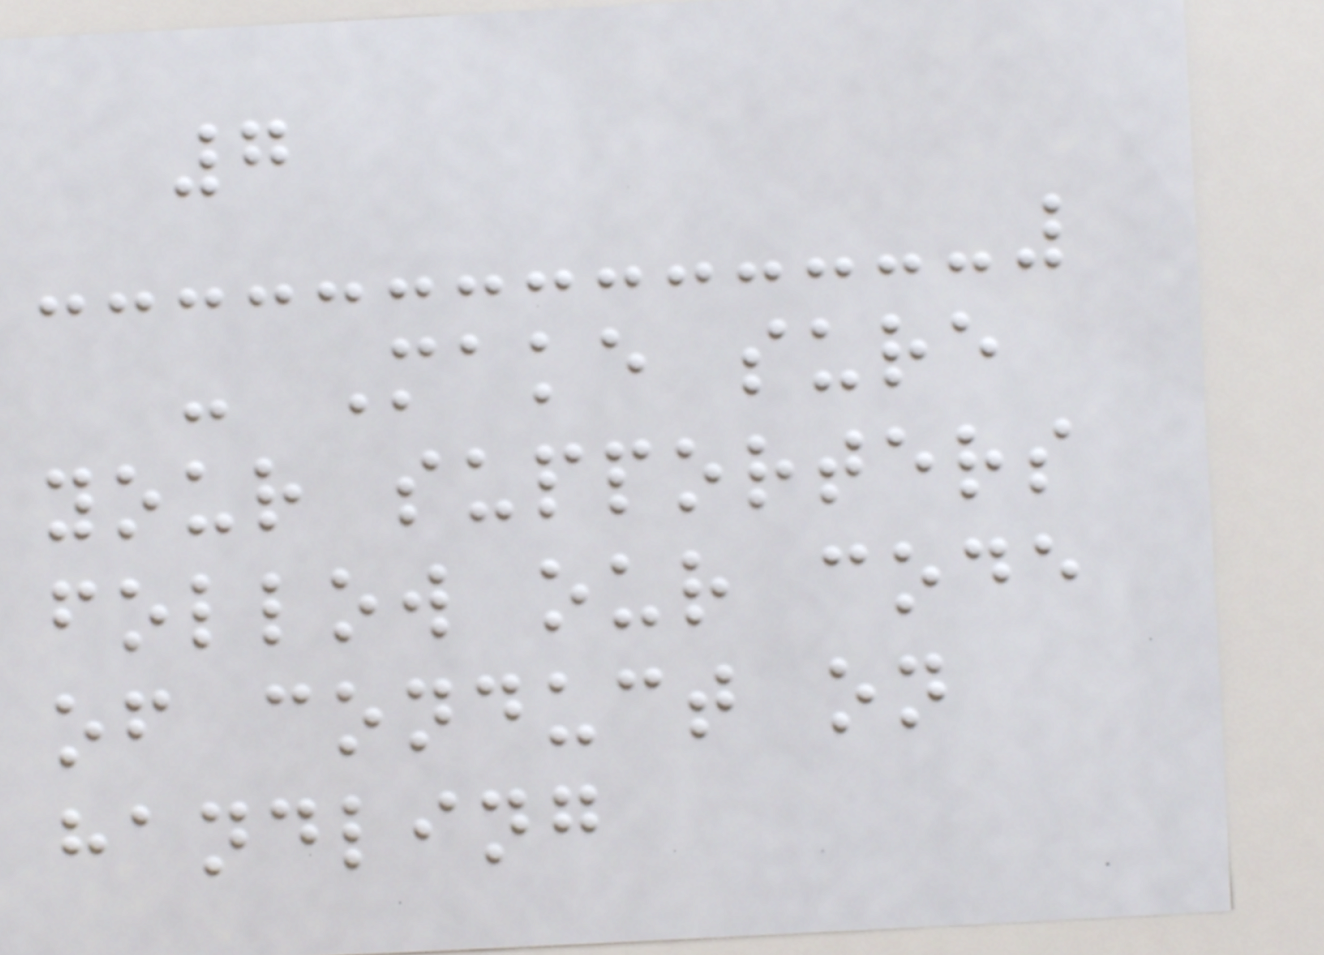7
- Make sure
your supporters
follow our code
of conduct on
handling
